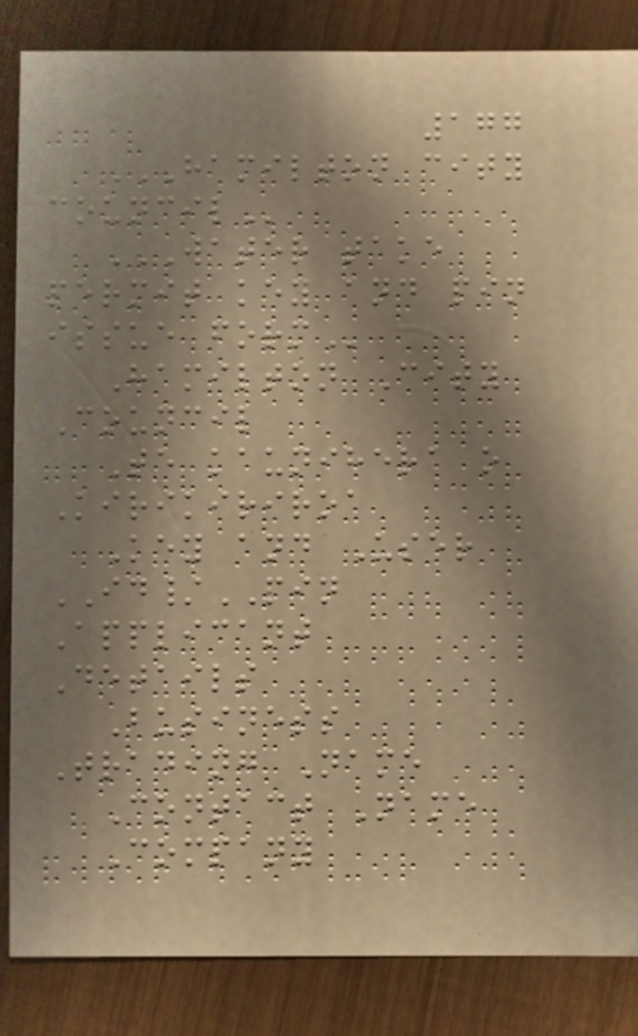177
HAMILTON CITY
COUNCIL
WATER TAKE
PERMIT KEY AND PIN
ISSUE FORM
Hamilton City
Council
Te kaunihera o
Kirikiriroa
Key and User
ID/PIN
Applicant
Details
Business
Trading Name
Contact Name
Company
